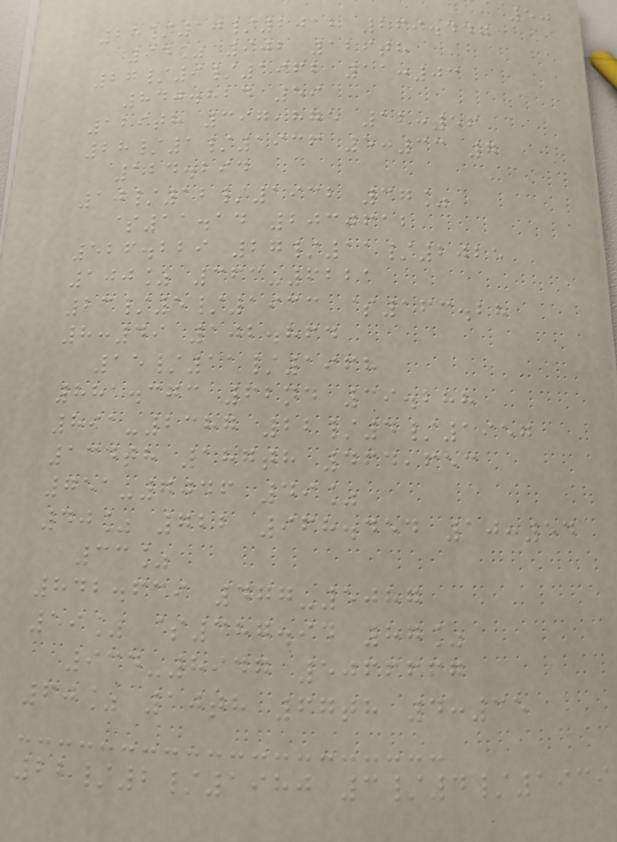50
28/10/2012 269.447
94% 902 126th
27/9/1962 11:03
840.824 59
129th 397,875 12:56
28/1/1936 5:33 7
124.294
10/12/1932 37%
$11.14 2030612
526.229 27/11/2025
100% 363-6221
23/5/1933 $163.28
8:49 102.864
15/11/1968
881.373 62nd 39.288
891-2387 22/4/1957
134th 187th 464,653
751-7046 49%
40% 722 968.454 10:54
33%
842.639 477-5087
59% $387.94 87%
934-8947 5066667
60% 10th 67th 4:35
22/2/1980 3/4/1939
